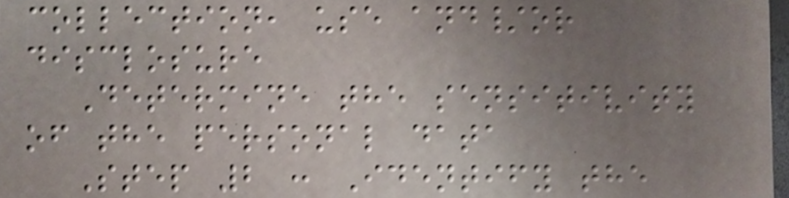collection, use and/or
disclosure
Determine the sensitivity
of the personal data
Step 2 : Identify the
